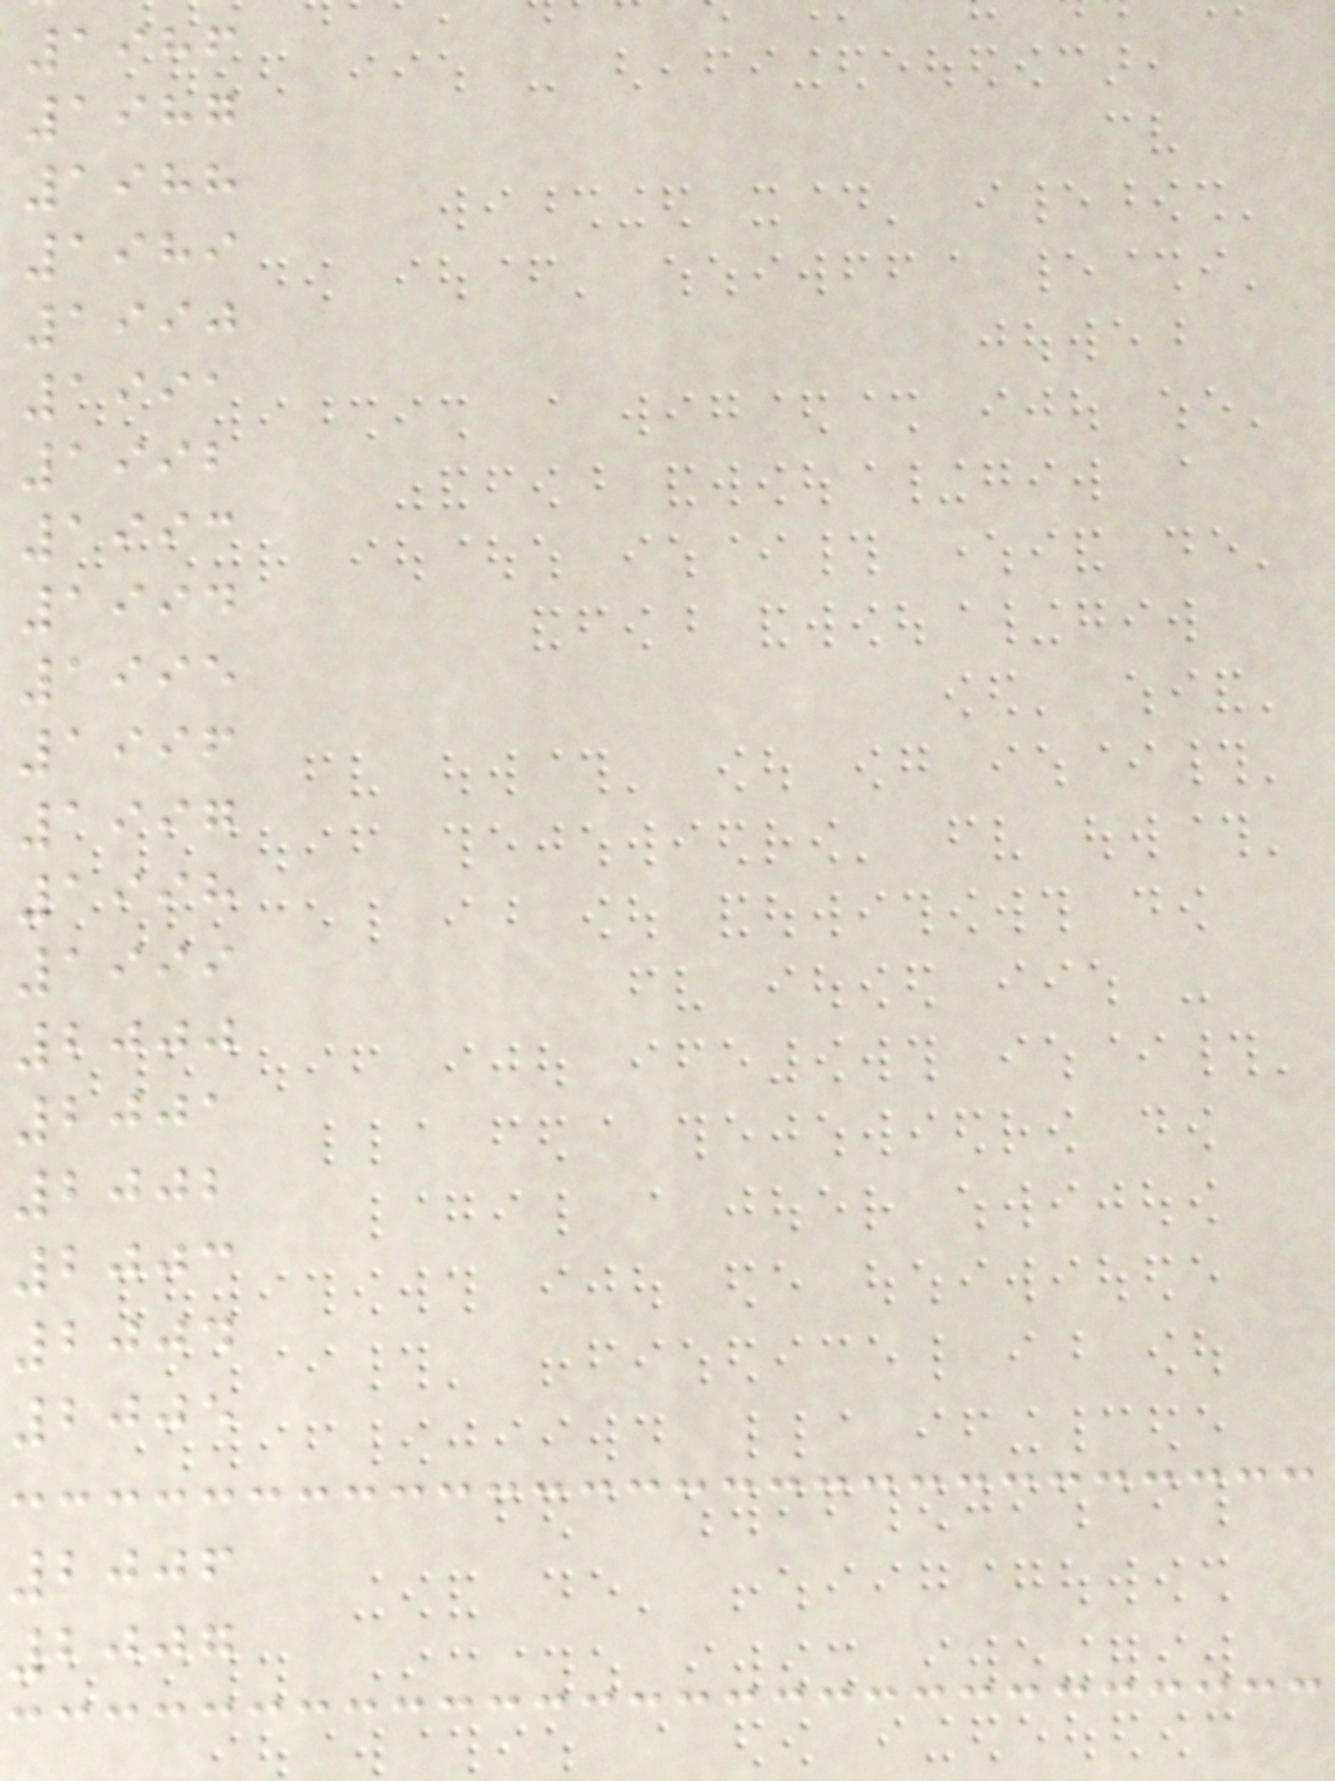1986
1987
1988
1989
1990
1991
1992
1993
1994
1995
1996
1997
1998
1999
2000
2001
2002
2003
2004
2005
2006
2007
